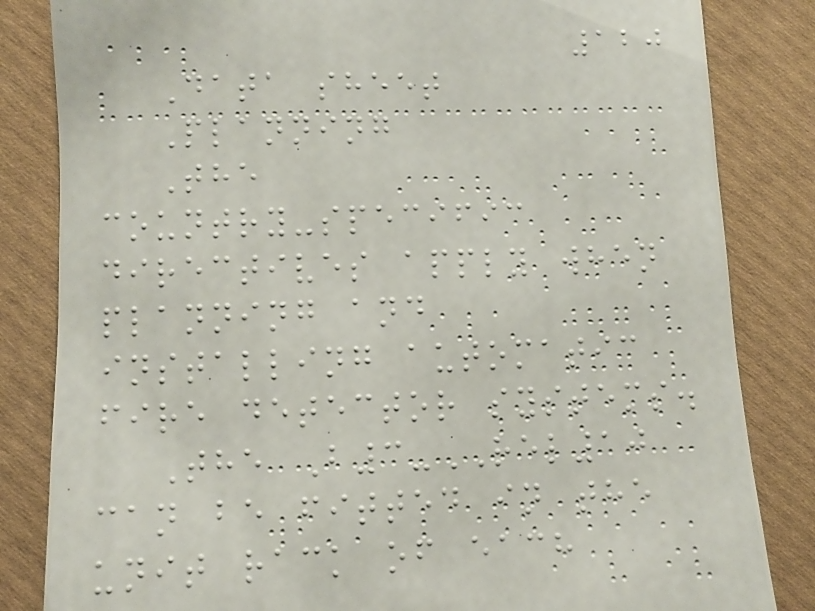120
Data sheet
Planning
The
country-specific
directives apply when
planning and
installing automatic
fire detector systems.
The B3-REL10
can be fitted in the
unit rack of each
